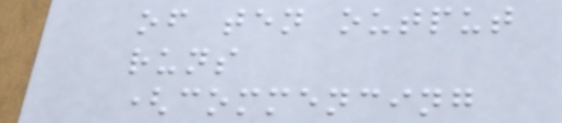of ten output
runs
(commencing
